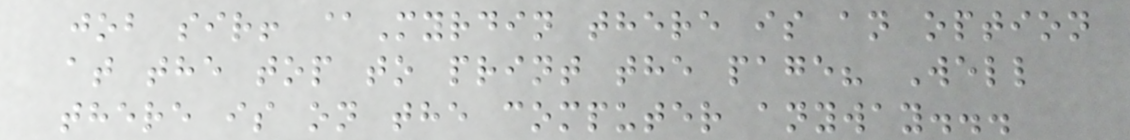job sir! @Myrdin there is an option
at the top to print the page? Well
there is on the computer anyway...
